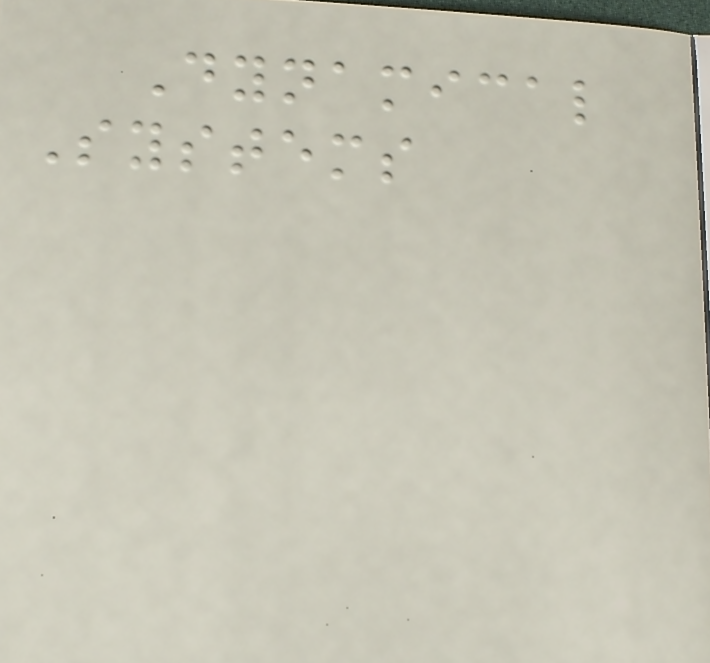Dynamical
Systems
